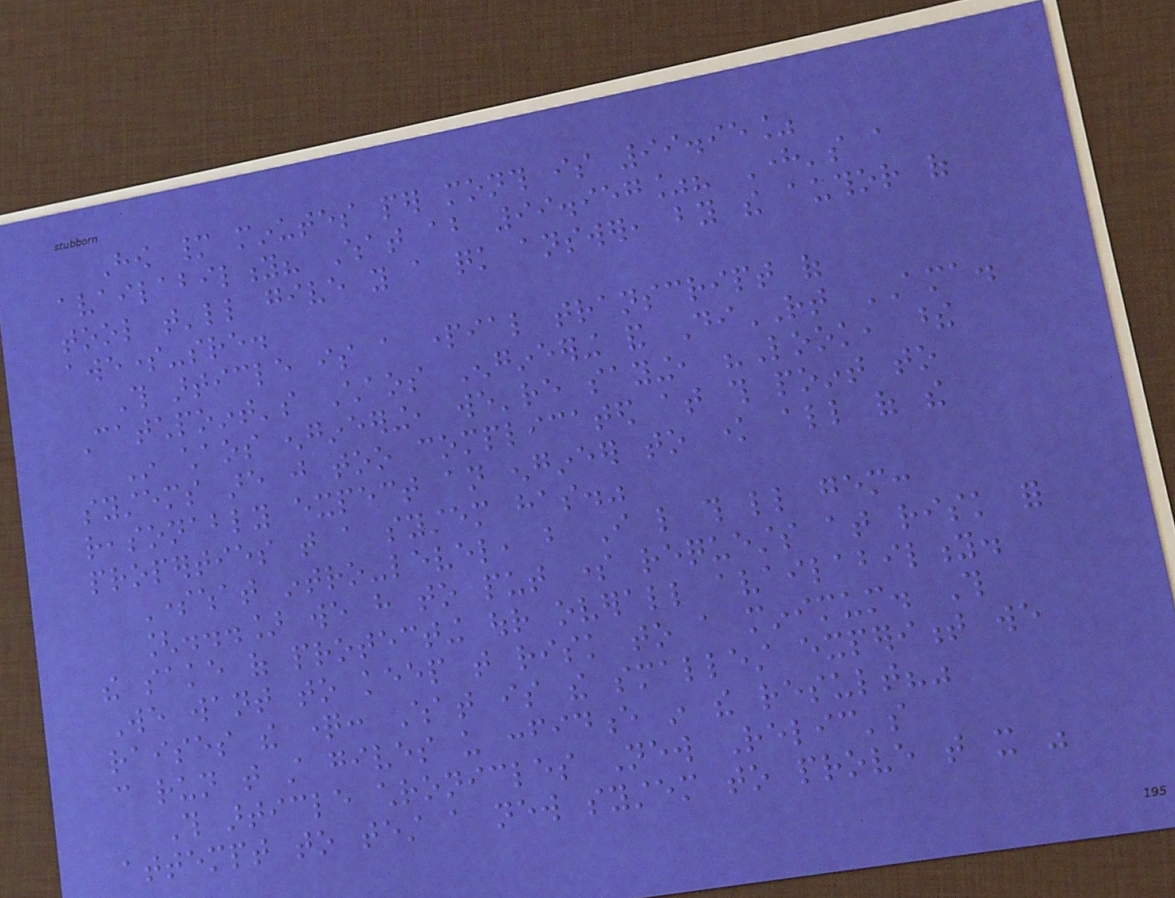How many minutes per month is 99.95%
availability? What about 99.957%? Here's a
tool that'll give you a quick answer, by the author of
awesome-sre.
This article is a partial transcript of
Catchpoint's Chaos Engineering and DiRT AMA.
In chaos engineering, we're saying, "Look, these
systems are just too complicated at this point to
reasonably expect an engineer to know all of the
properties that a system has."
Somewhat intro-level, but I like this little gem:
[...] we have to put some requests at risk for
the sake of protecting our overall availability.
We want to keep that risk to a minimum. This
raises the question: What is the smallest experiment we
can run that still gives us confidence in the result?"
This article chronicles New Relic's
attempt to test a new system to prove that it was
